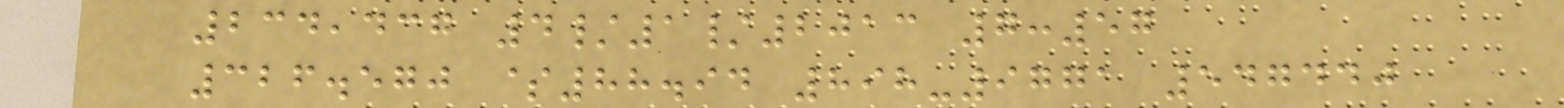234,437 4/1/2013 7:57
326.570 $88.94 898-9771 547440
